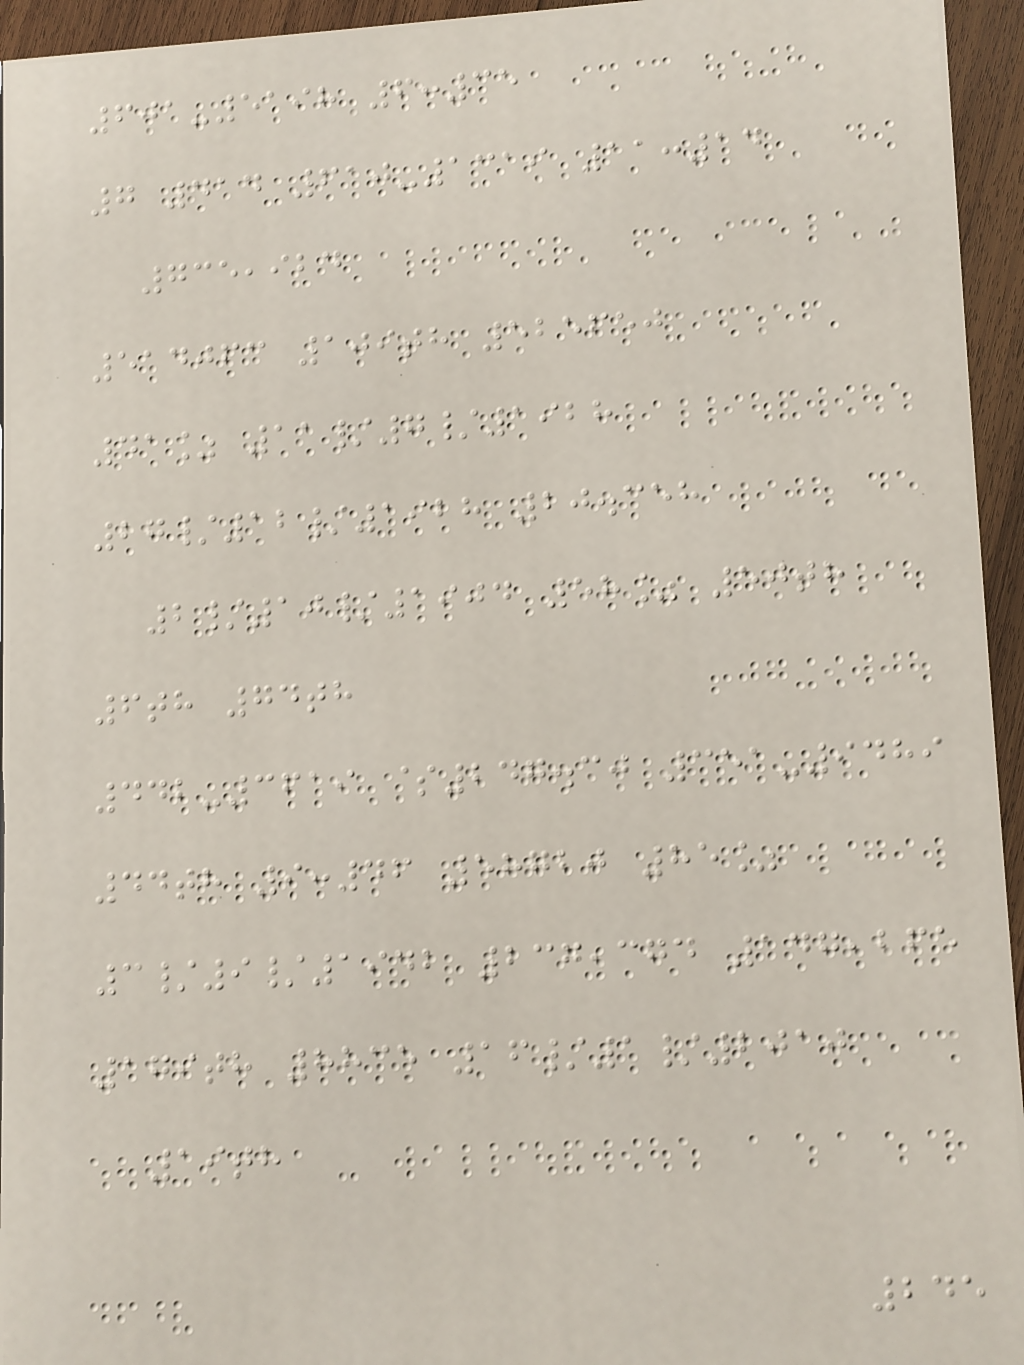601-5198 6:35
7 414 610-1319 11:14
735,924
514063 109th 525650
41% 11/7/1928
27/12/1928 20.358
2/10/1904 58% 50th
6th 74th
442-3619 $247.30 351-9489
44th 9:46 58720 85%
3/9/1942 237,374 147,265
179th 8835 16/1/2010
19th
245
